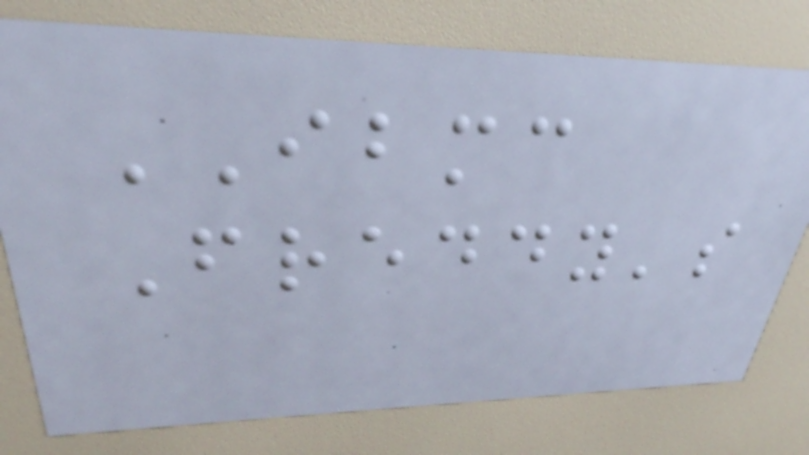IBMC
Freddy's
